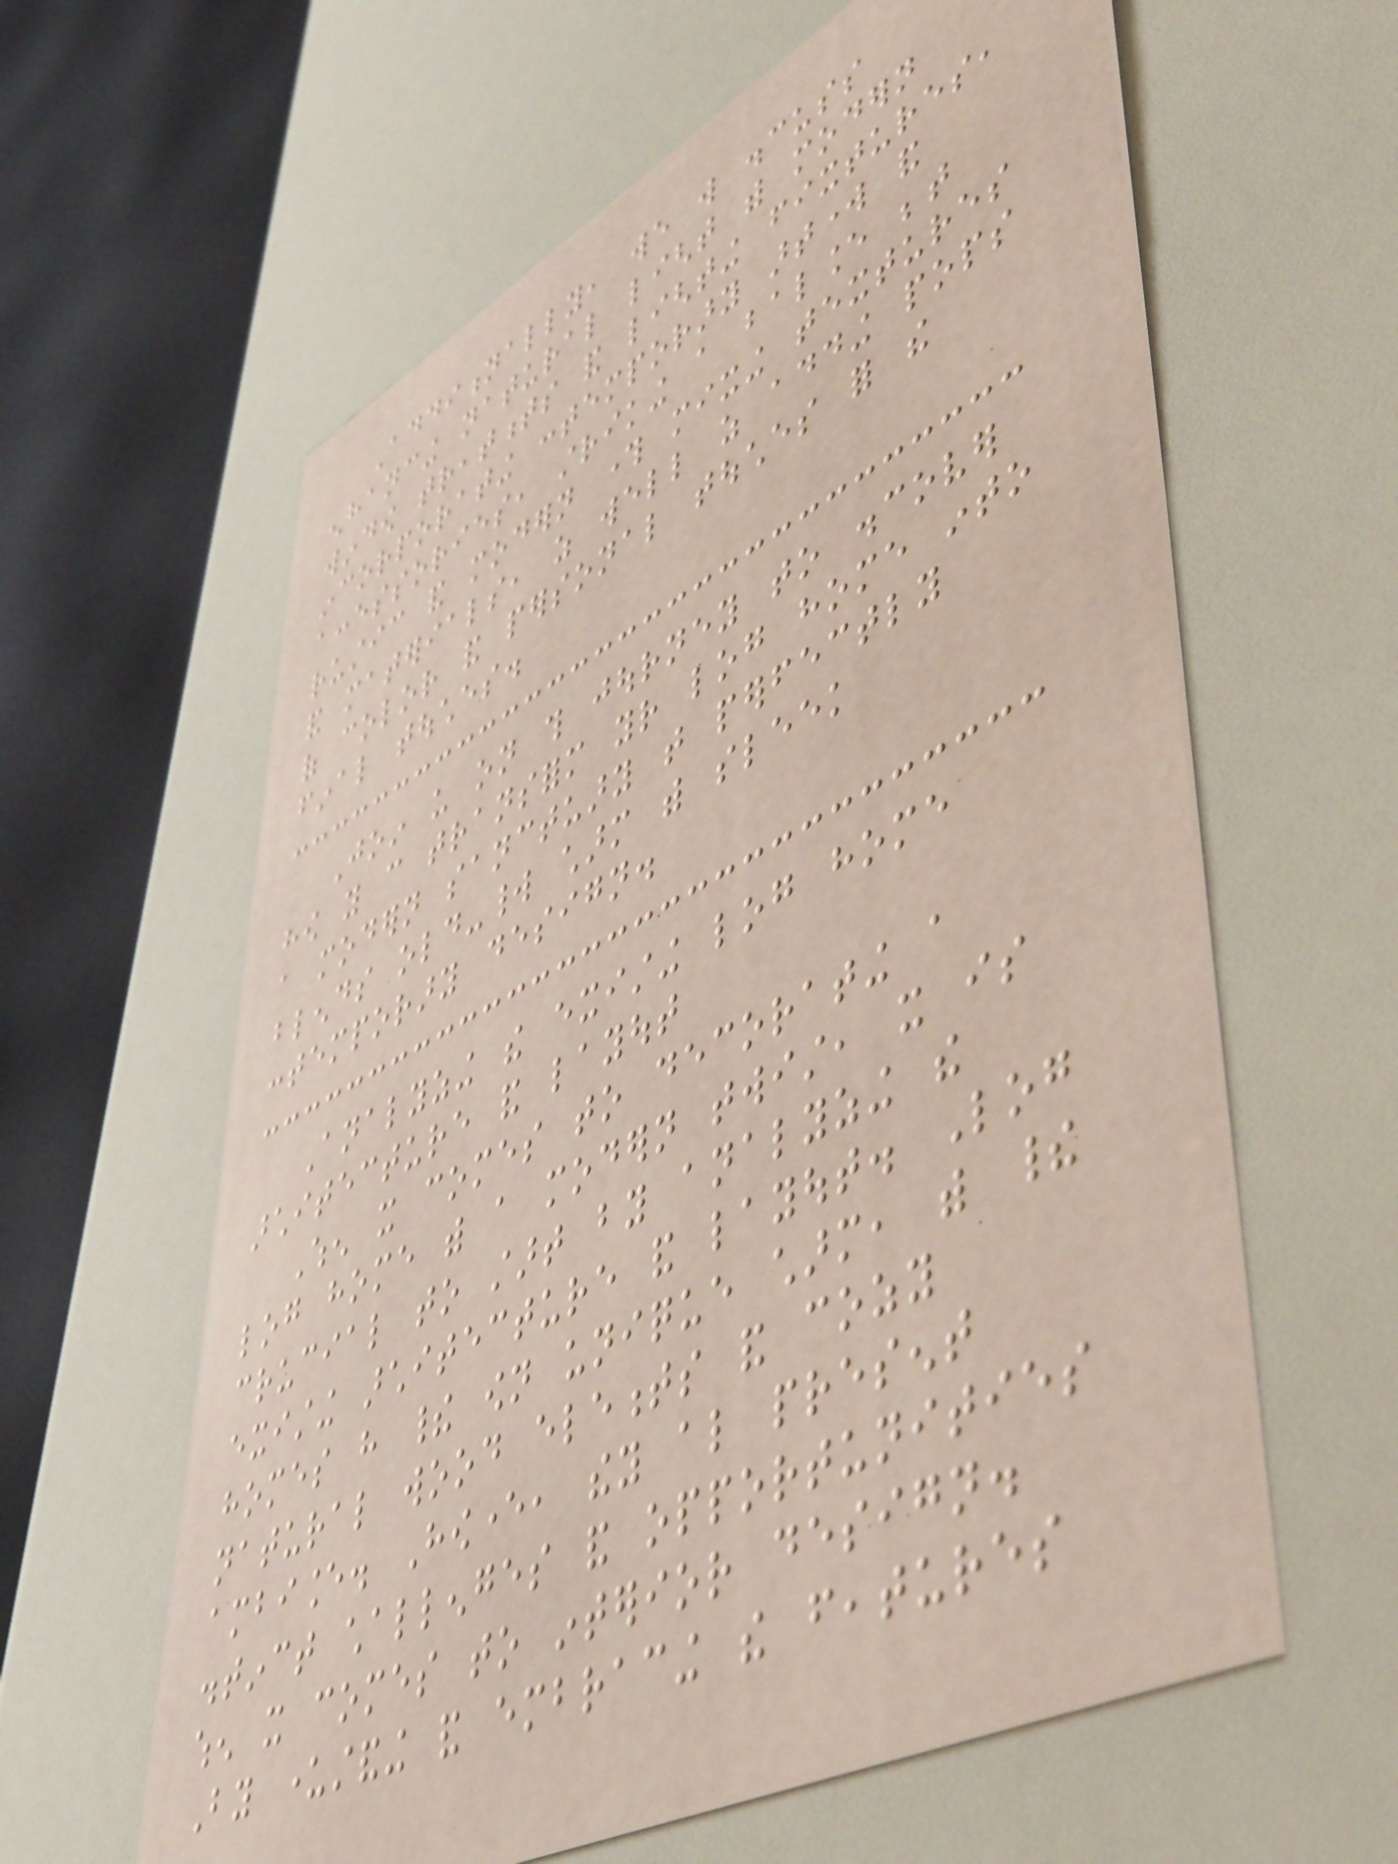Additionally, we will discuss
enhancing natural light with modern
window treatments and lighting fixtures,
incorporating contemporary artwork and
accessories, striking a balance between
rustic and modern through mixing textures
and materials, as well as adding pops
of color and personal touches for the
final touches.
Join us on this journey to discover
how you can transform your log home into
a modern sanctuary that perfectly
blends old-world charm with sleek
contemporary design.
Analyzing the existing log home
architecture and layout
When it comes to decorating a
log home with a modern twist, it is
crucial to start by analyzing the
existing architecture and layout. Log
homes have their own unique charm, with their
natural wood elements and cozy
ambiance. However, they also present
distinct challenges and opportunities
when it comes to interior design.
By understanding and embracing the features
